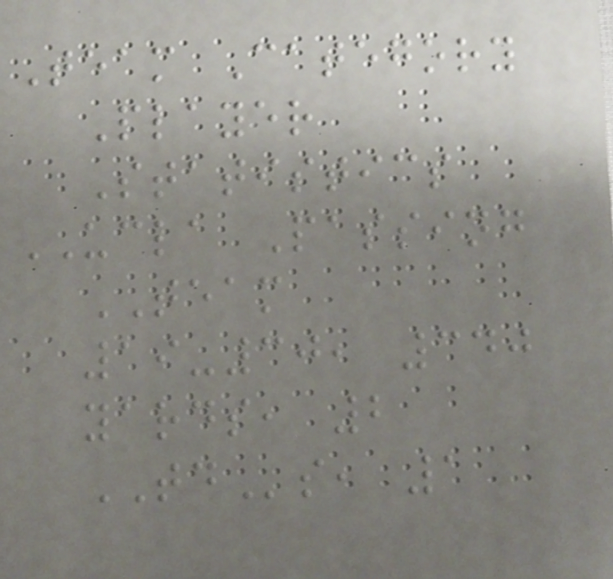Team Category
Player
Statistics
UCLA Passing
TEAM
19-30, 340
yards, 2
TDs, 1
